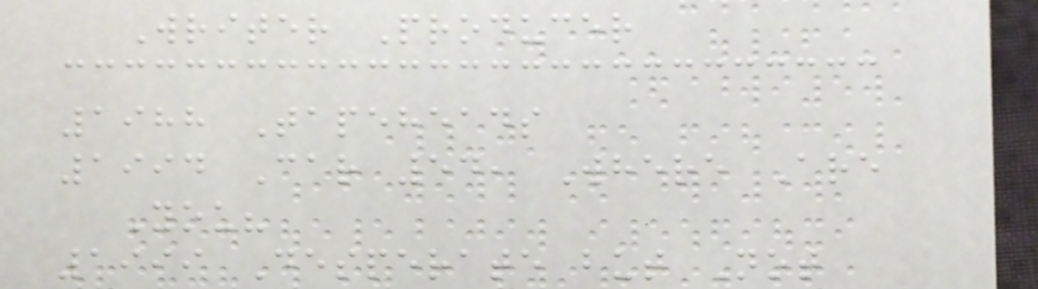Writer Producer
1988 Tapeheads
1994 Car 54, Where Are
You?
1999 Desperate but Not
